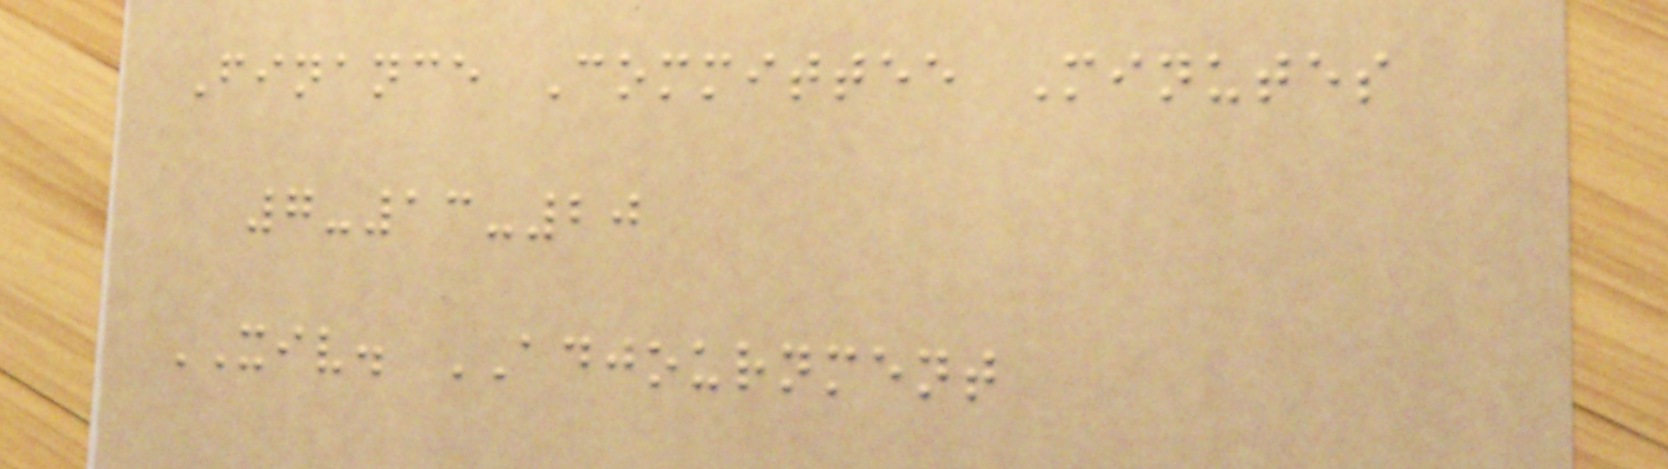Finance Committee Minutes
7-13-20
XIV. ADJOURNMENT
